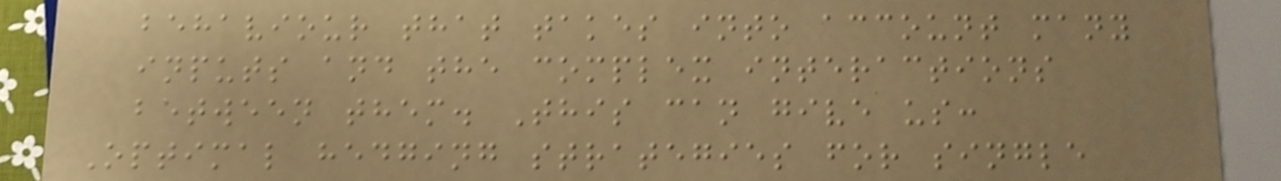behaviour that takes into account many
inputs and the complex interactions
between them. This can give us:
Optimal hedging strategies for single
